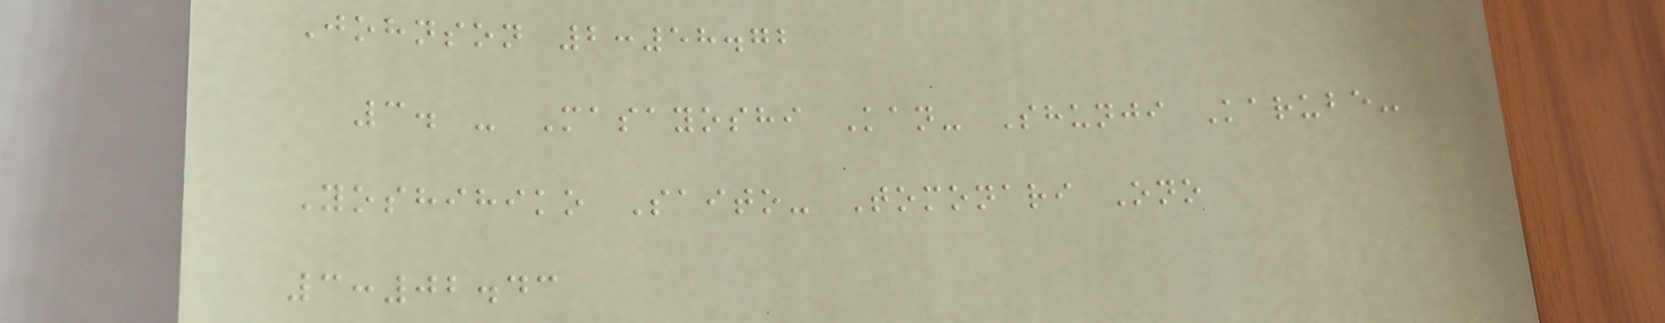Johnson 2:58.72
3. - Masayoshi Kan- Shunji Karube-
Yoshihiko Saito- Tomonari Ono
3:02.43
